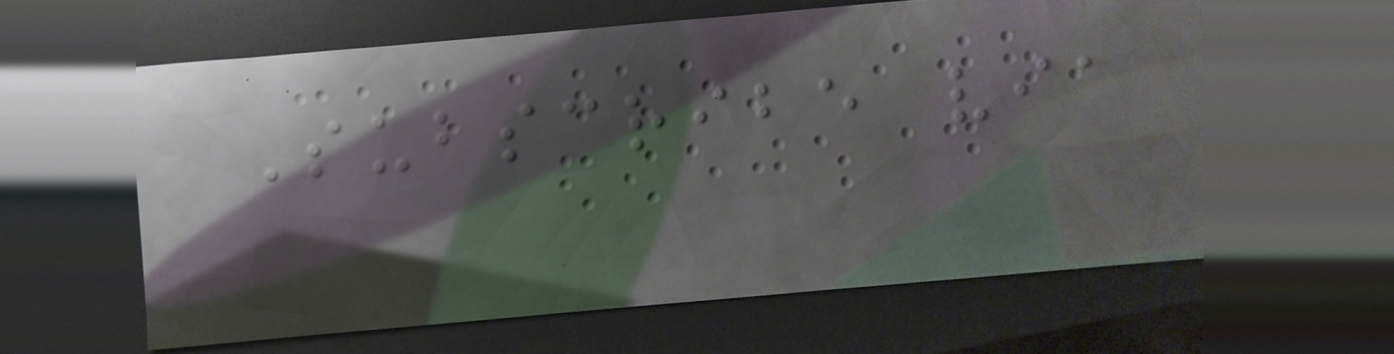Subscribe via
